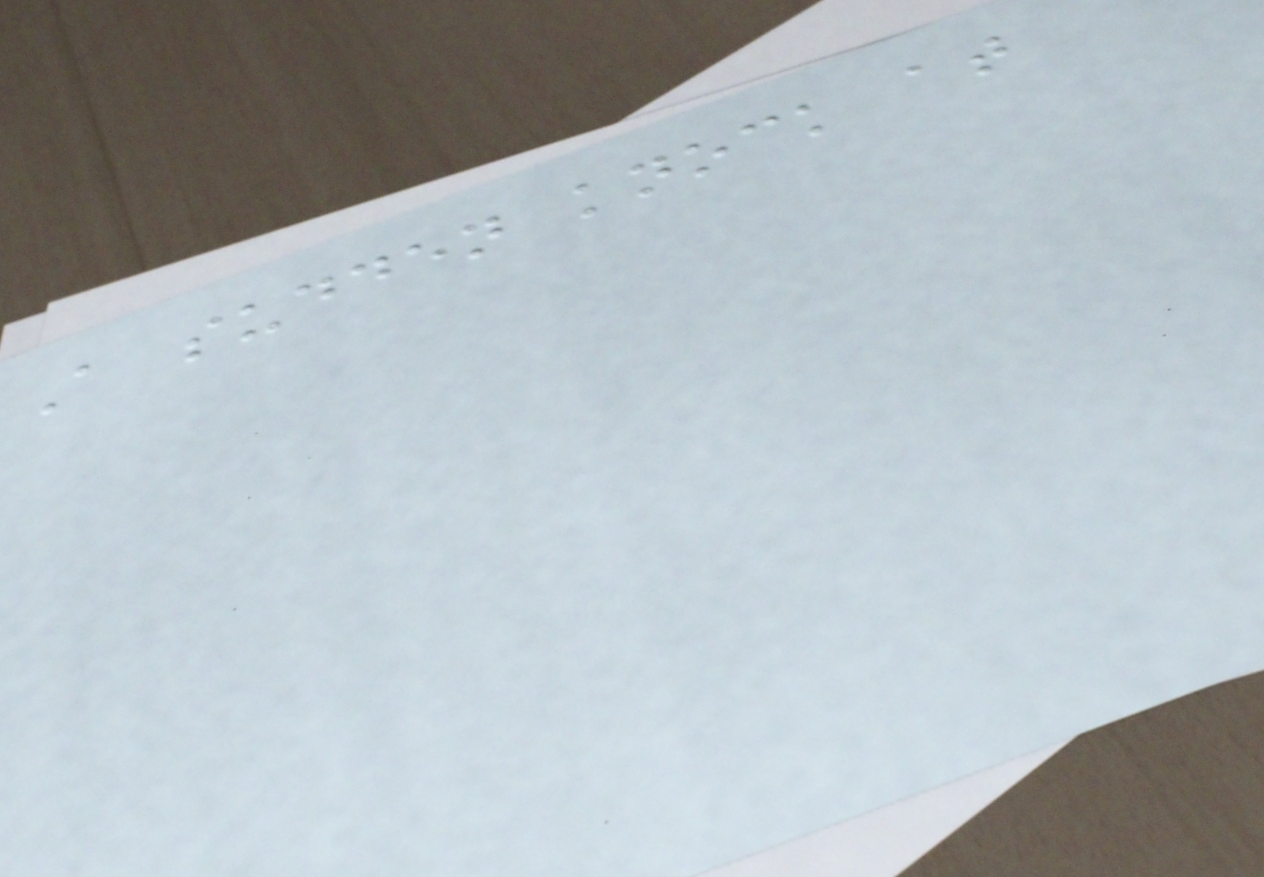A sudden knock at
